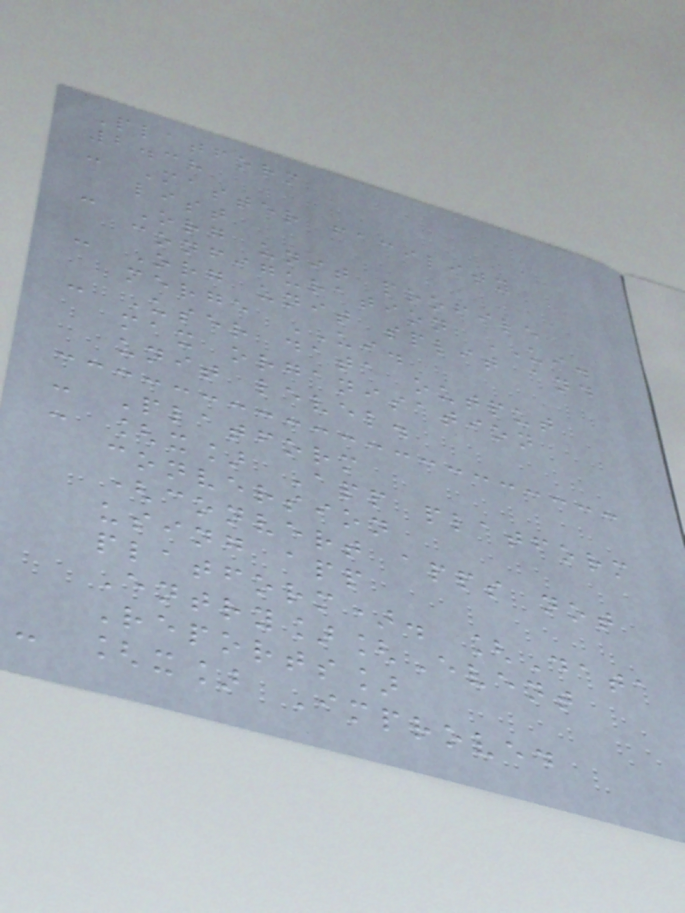Platform
2.38
- Master facility
list
- Org unit profile
configuration UI.
- Org unit split and
merge UI.
- User data output
max organisation
unit level.
- Platform
- [x] App platform
conversion
(convert apps not
using app
platform). [Data
Entry][Event
Reports]
- [x] Improved
